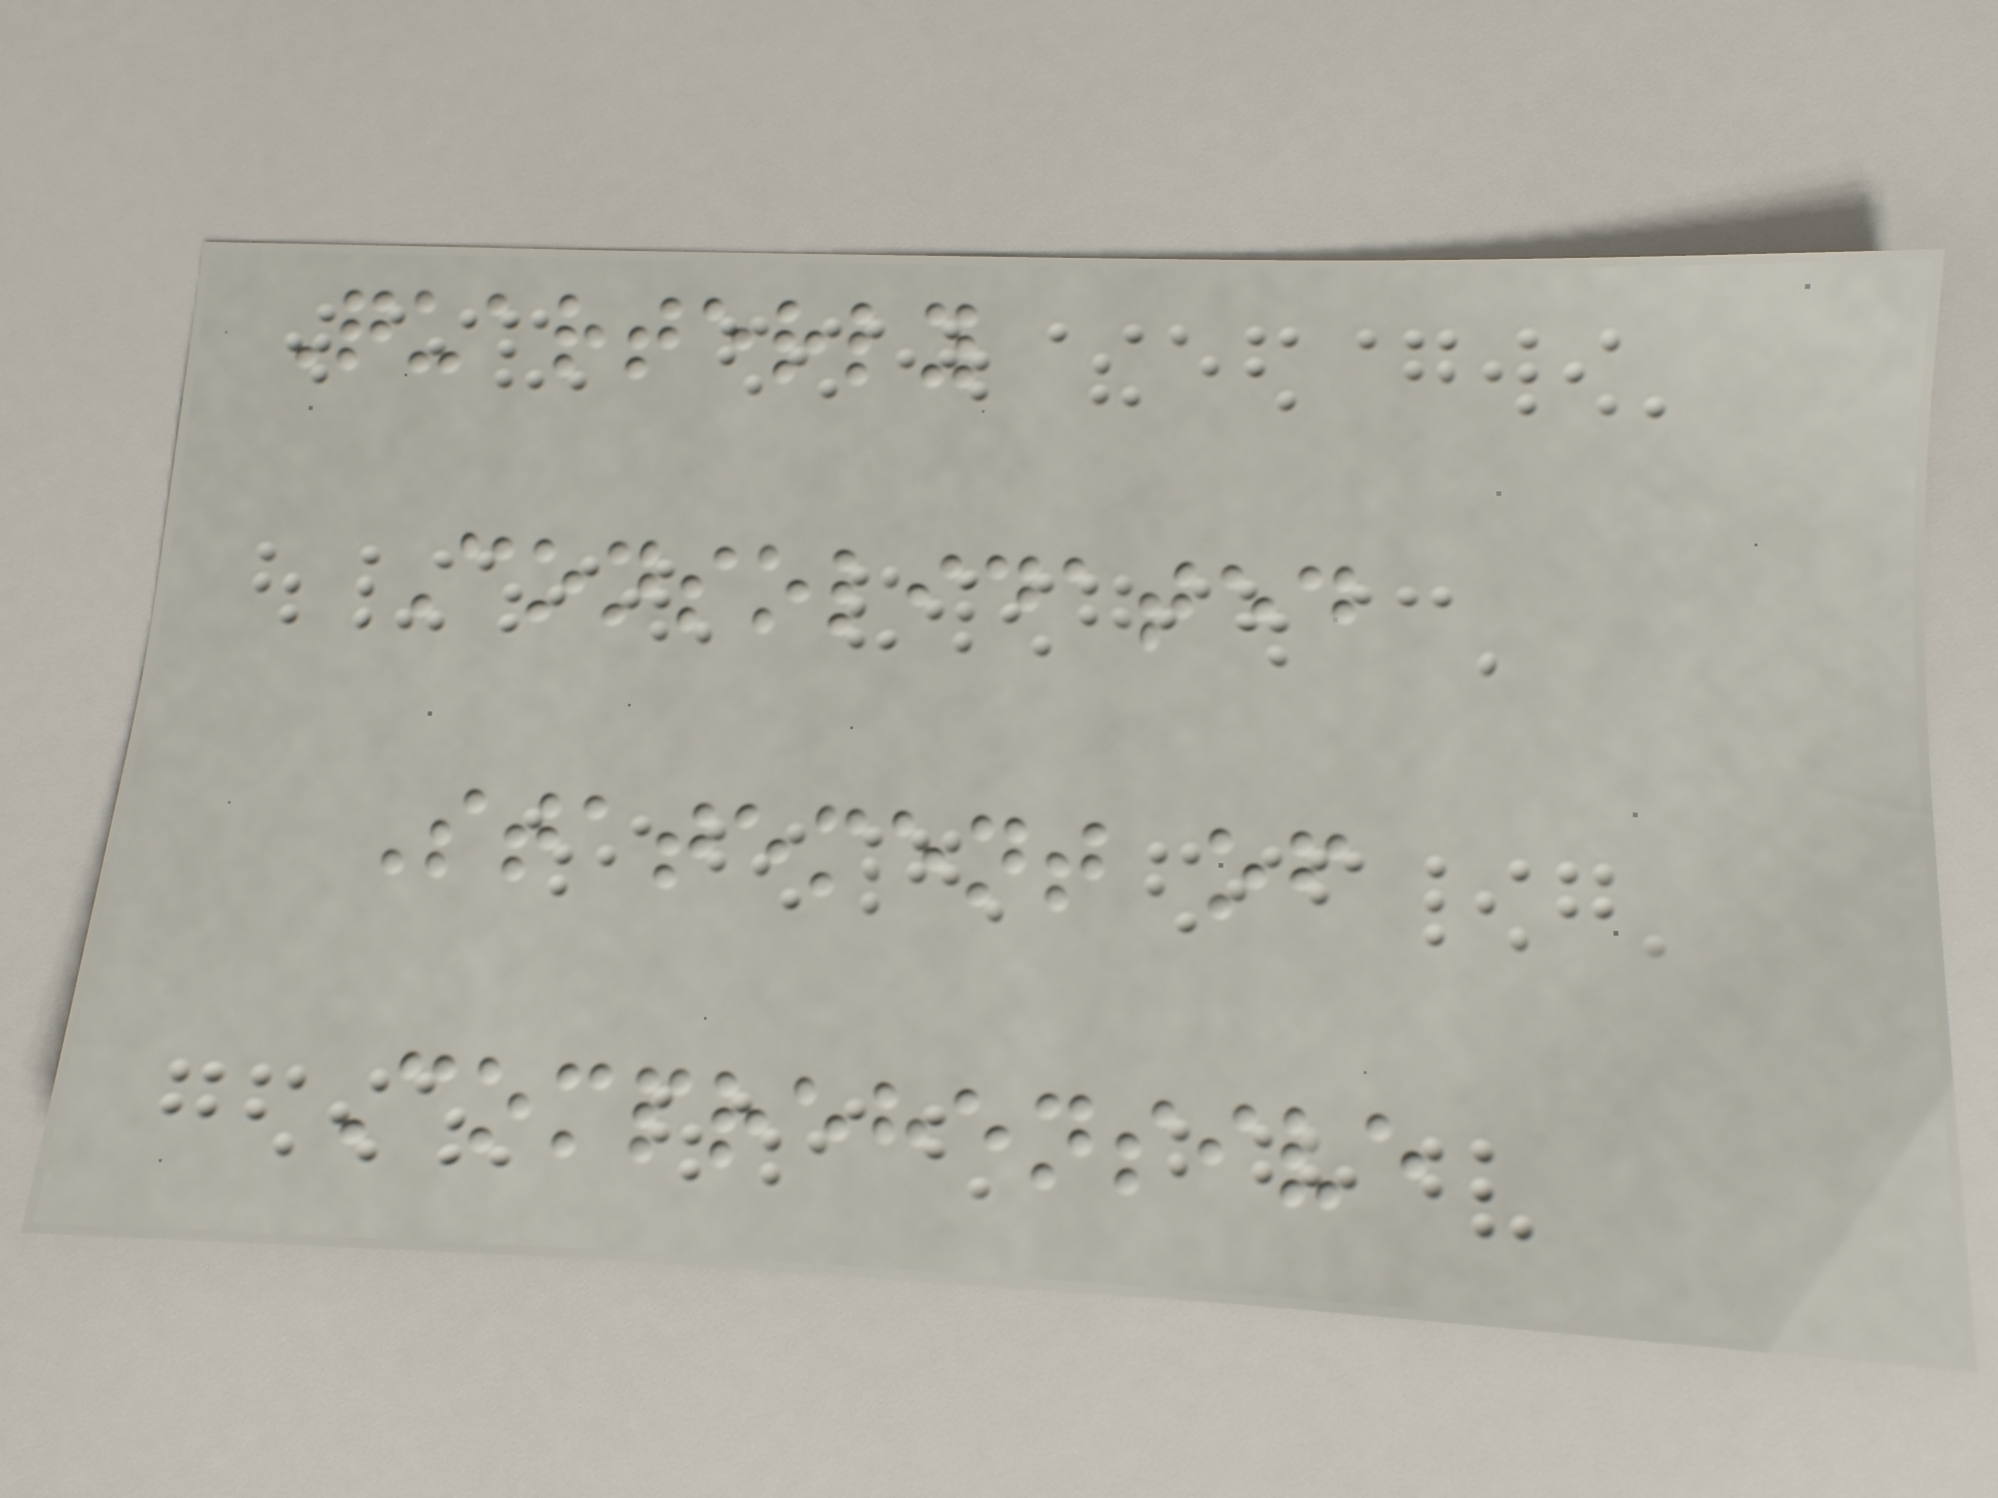Quarterly
Consolidated
Statement of
Comprehensive
